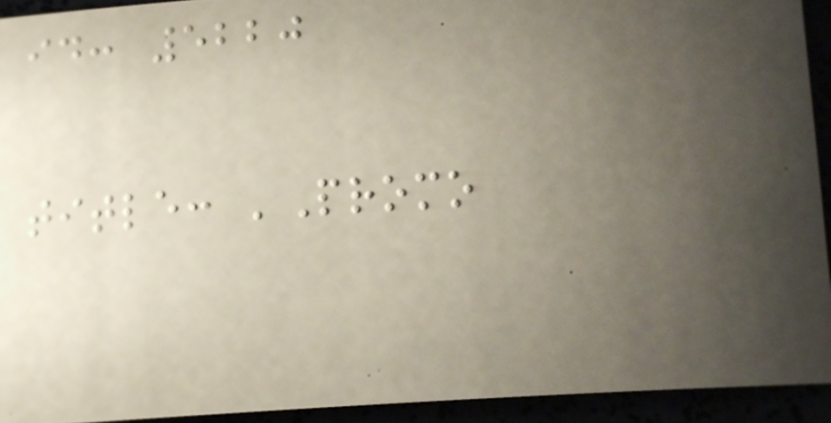id: 5220
title: 'Promo
